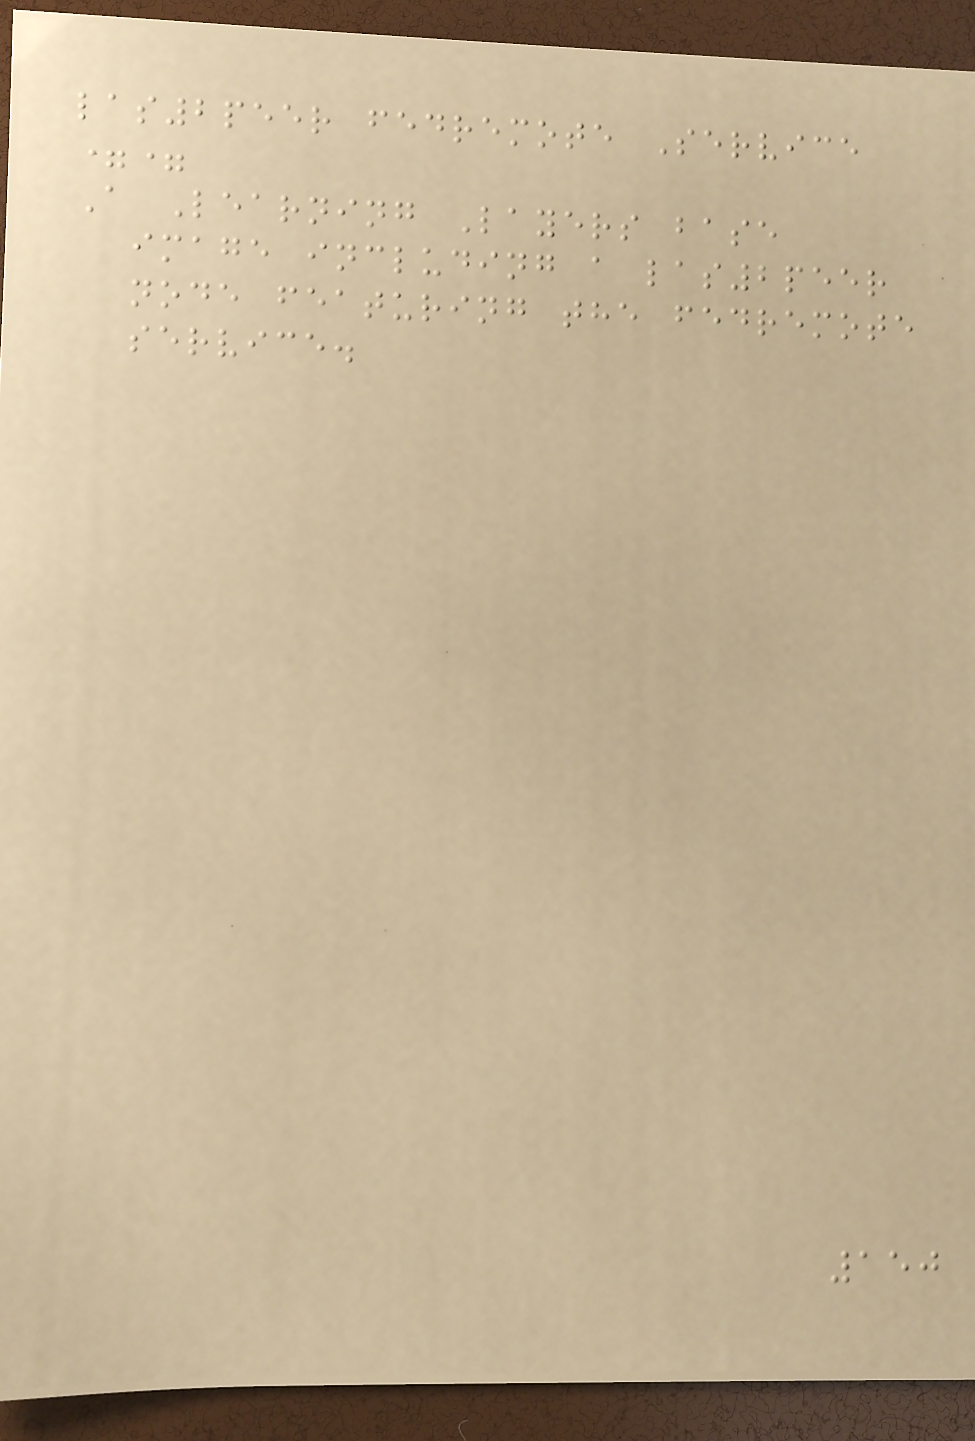las2peer fedremote Service
==
A Learning Layers base
image including a las2peer
node featuring the fedremote
service.
150
